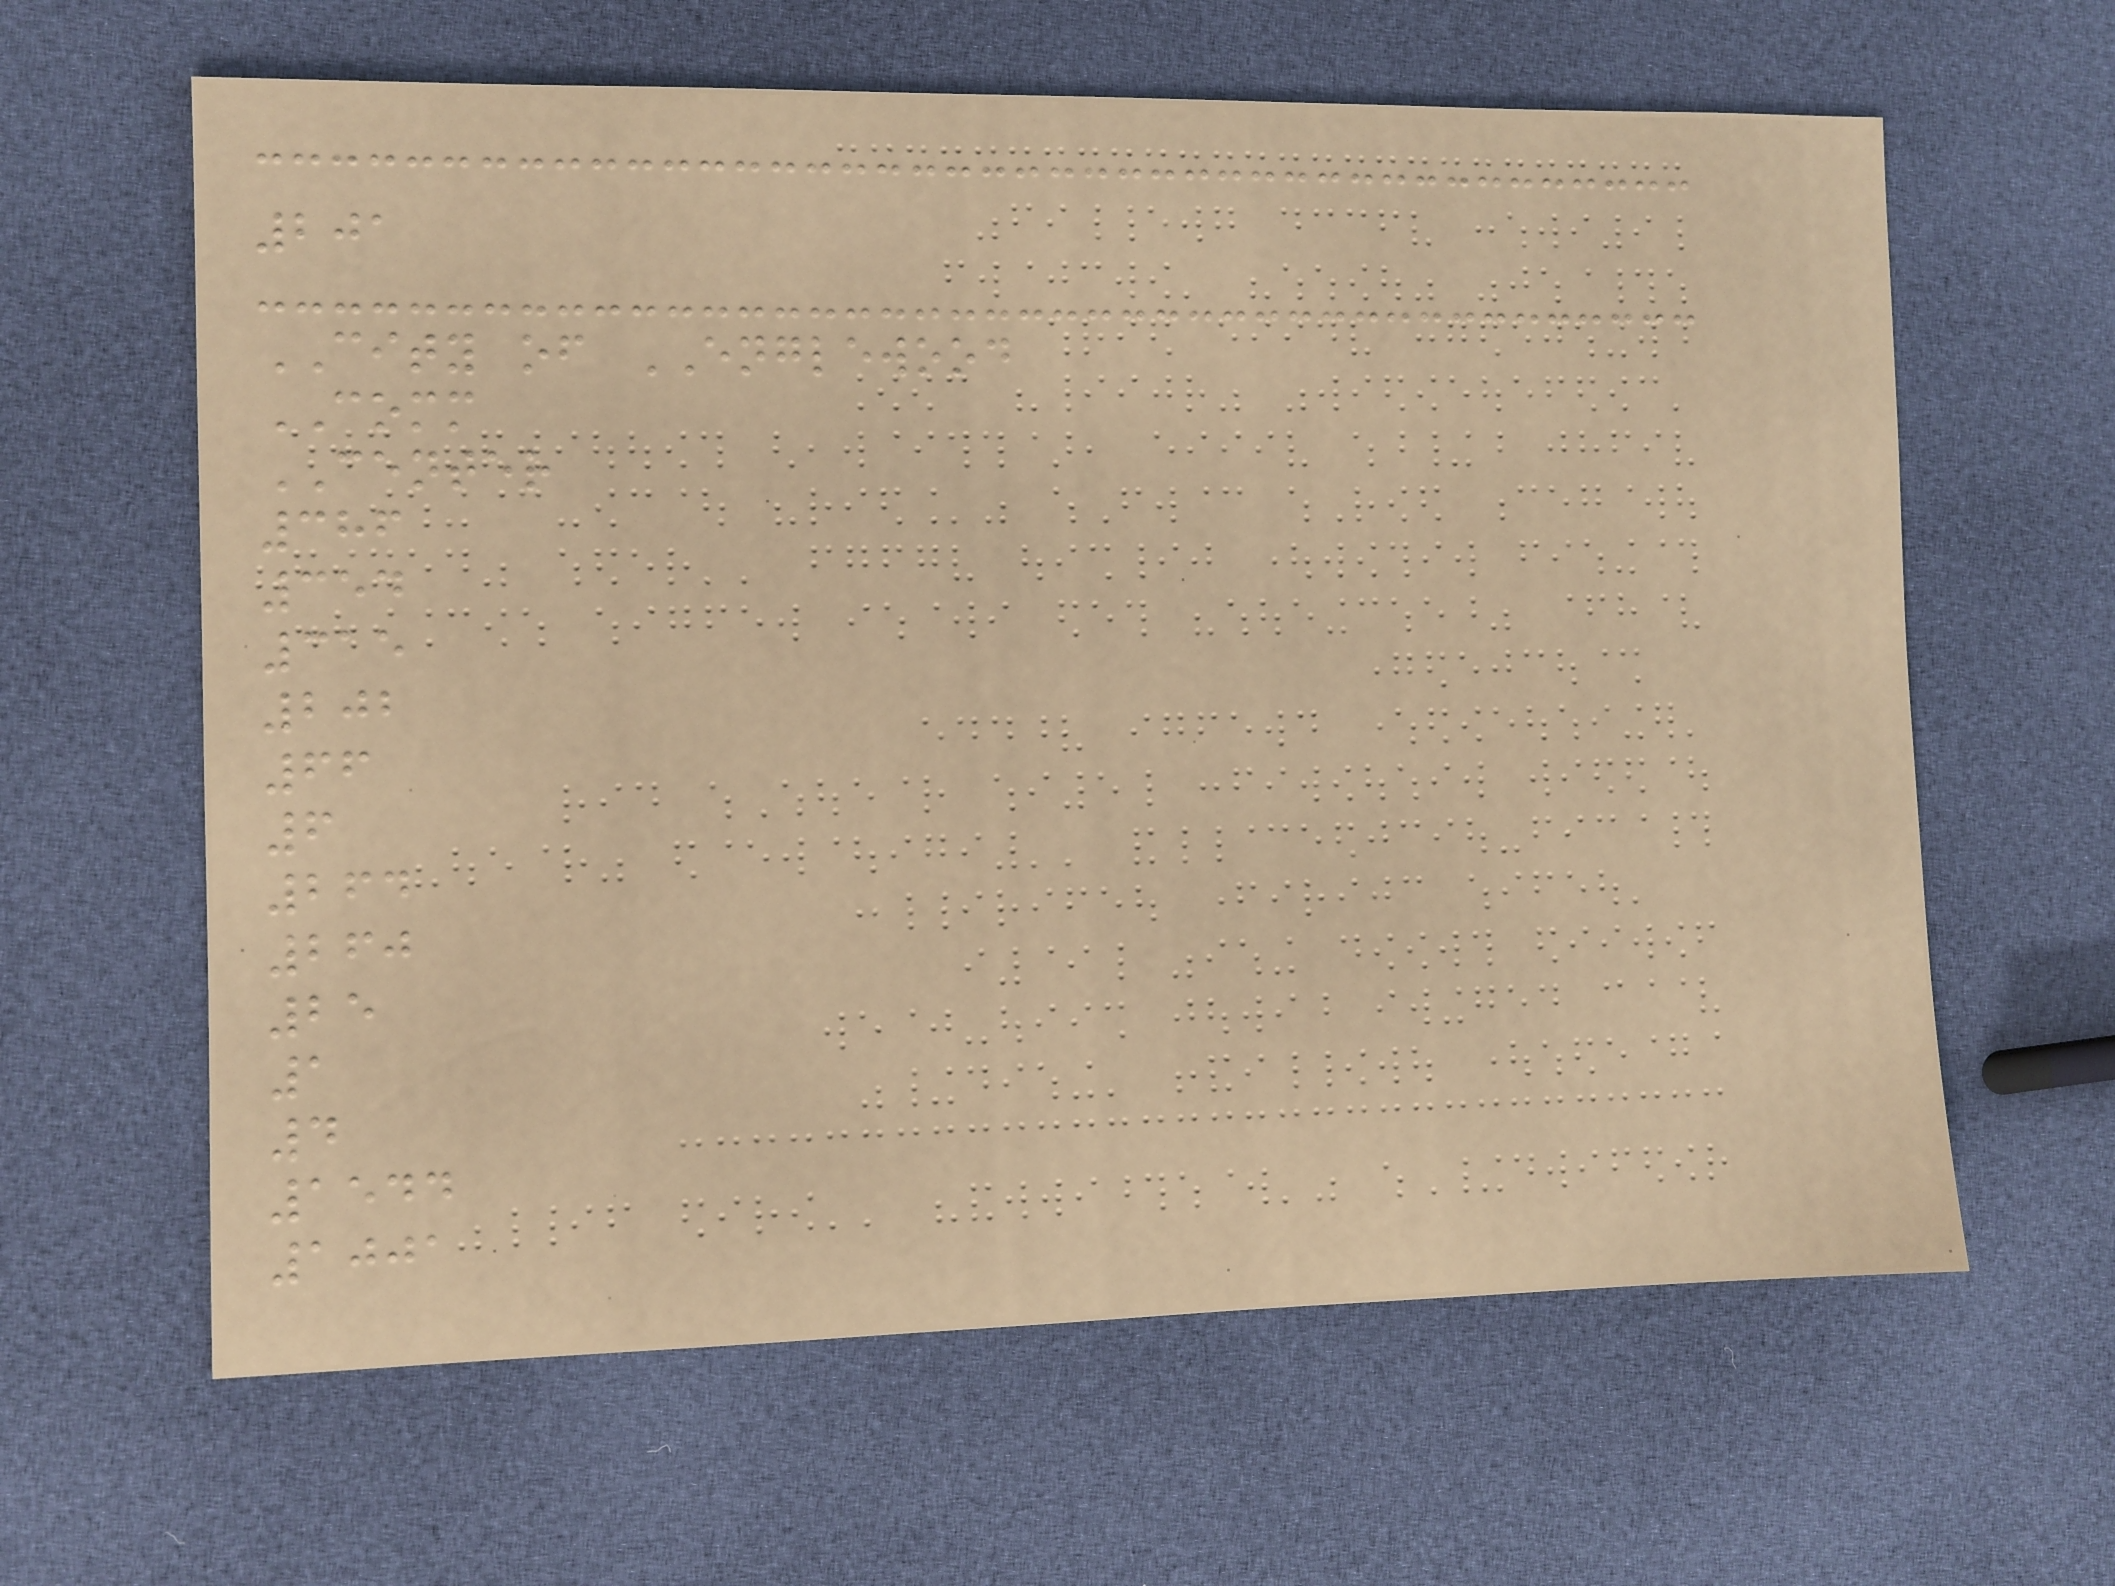201
CITY of ENGLEWOOD
COMM
CENTER
386
354
315
202
66
6
264
260
25
1
4
1544
1001
